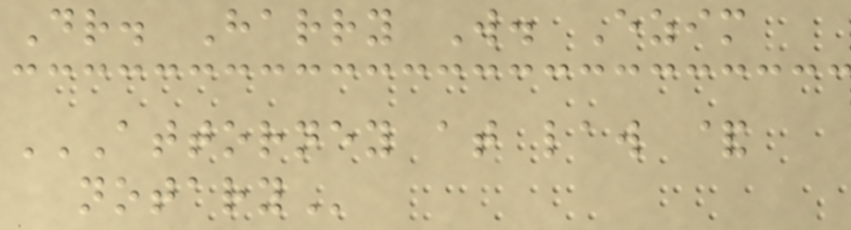Dr. Harry W. Ezim
ATTORNEY AT LAW &
NOTARY
